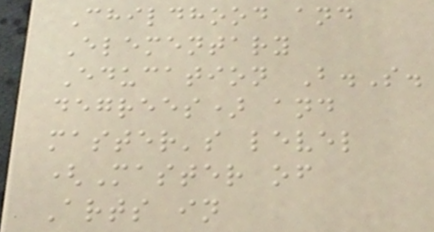Childhood and
Elementary
Education B.S.
degrees) and
master's level
(Master of
Arts in
